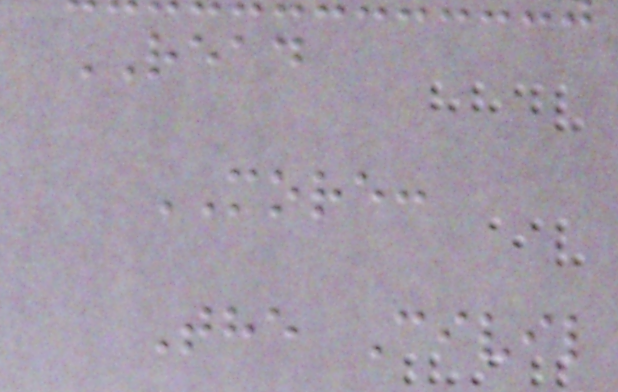READ
MORE:
The Civil
